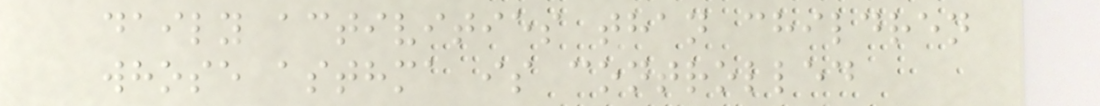daily activities than children
whose asthma is controlled
